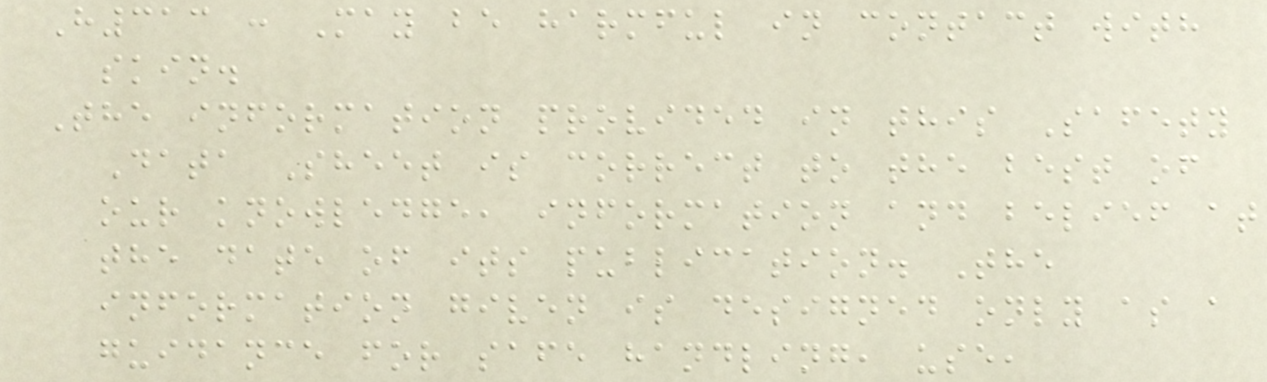H313 : May be harmful in contact with
skin.
The information provided in this Safety
Data Sheet is correct to the best of
our knowledge, information and belief at
the date of its publication. The
information given is designed only as a
guidance for safe handling, use,
